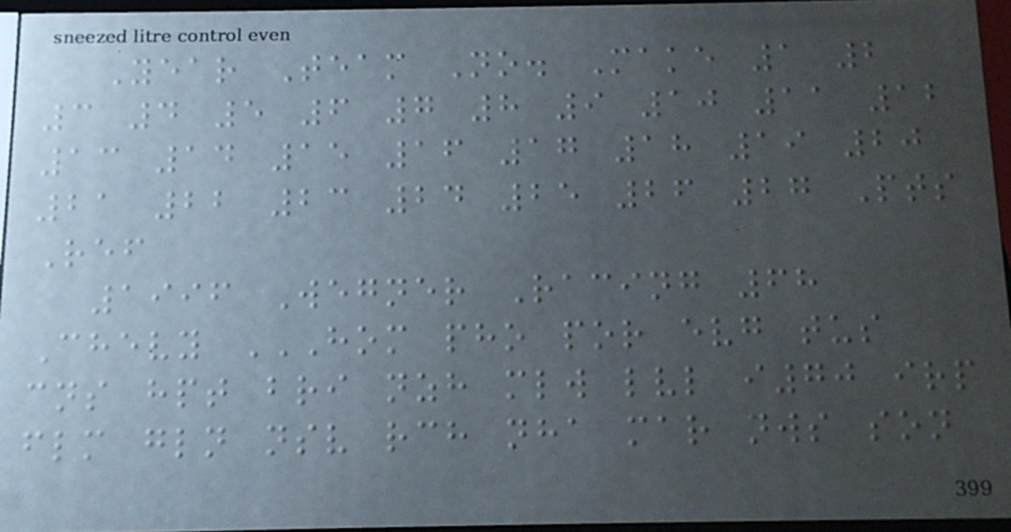Year Team No. Make 1 2
3 4 5 6 7 8 9 10 11 12
13 14 15 16 17 18 19 20
21 22 23 24 25 26 27 Pts
Ref
1996 Wegner Racing 68
Chevy HOM PHO POR EVG TUS
CNS HPT BRI NZH MLW LVL I70 IRP
FLM GLN NSV RCH NHA MAR NWS SON
